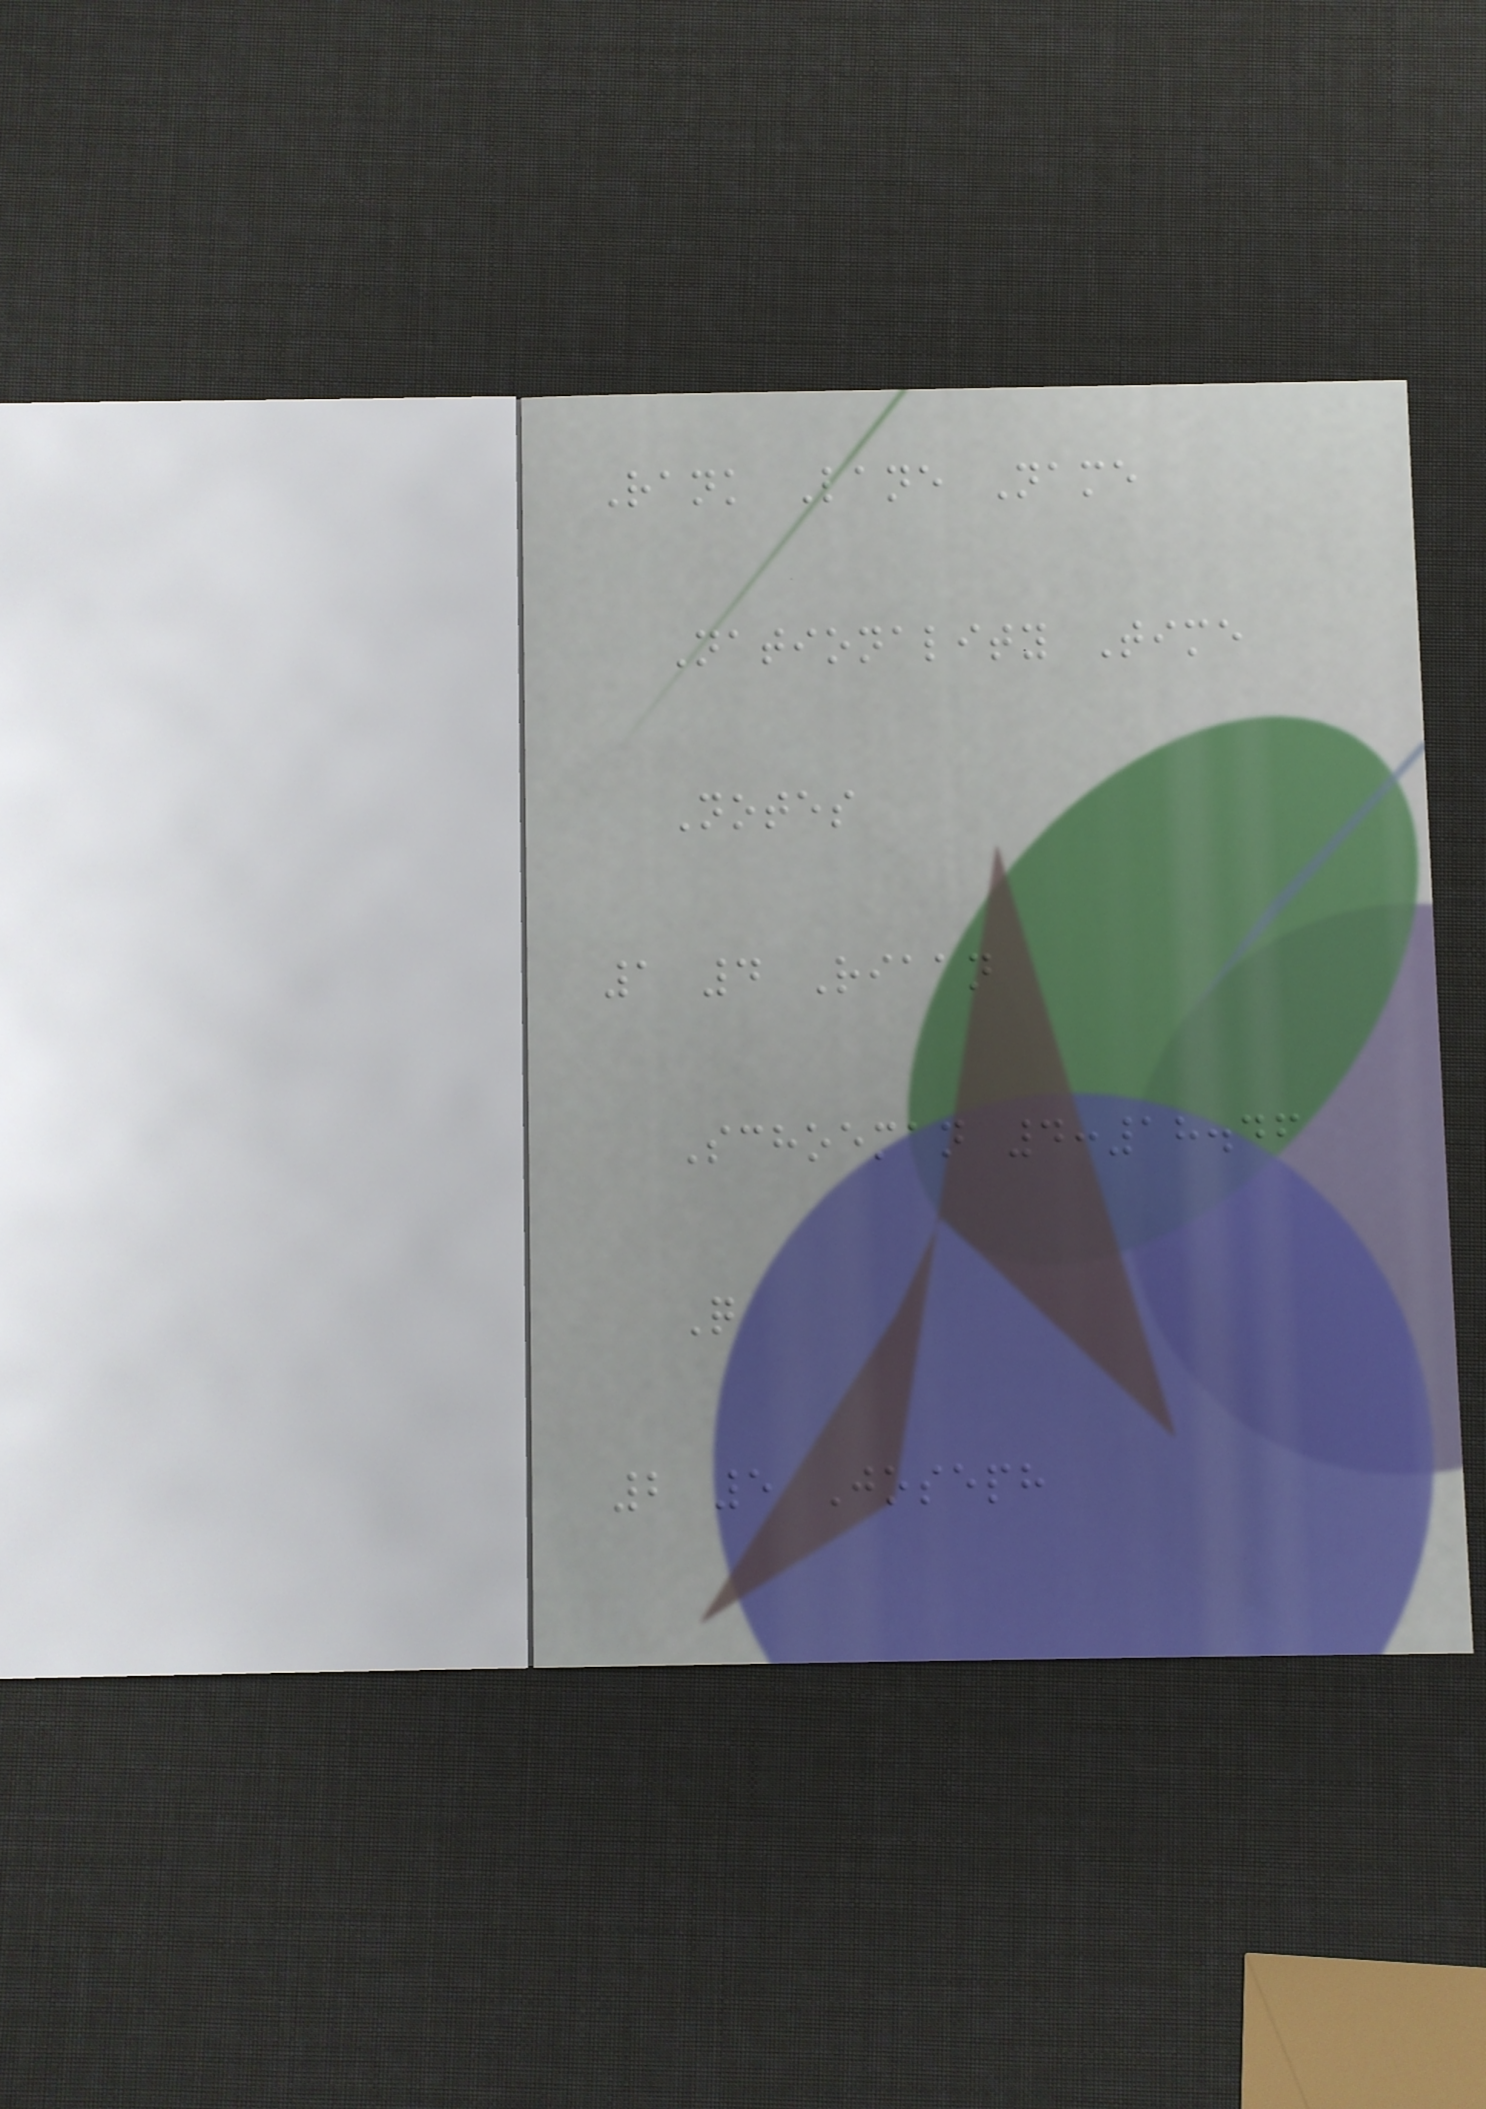Rank Lane Name
Nationality Time
Notes
1 4 Riaan
Schoeman 4:18.46
Q
2 5 Joseph
